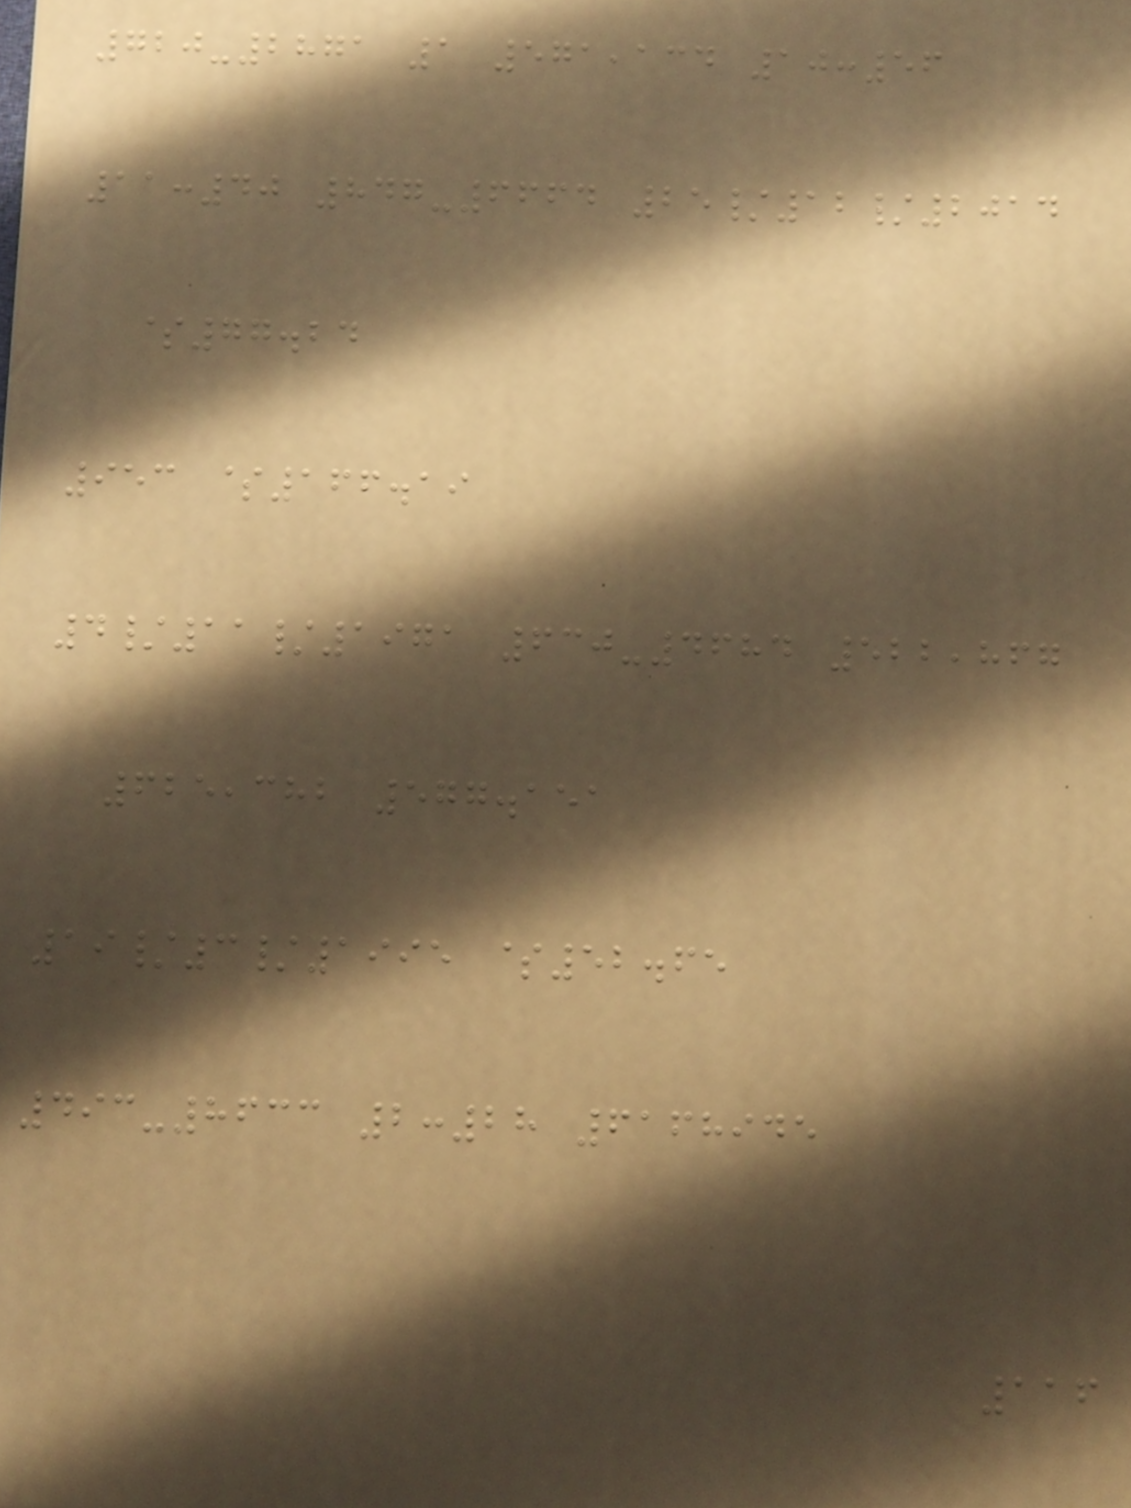720-2871 1 571,134 10:56
11:40 847-6664 25/12/2014
$77.24
953 $166.19
4/11/1971 630-4684 522,867
625,382 577.151
19/3/1995 $52.65
493-8633 2:28 6168945
116
